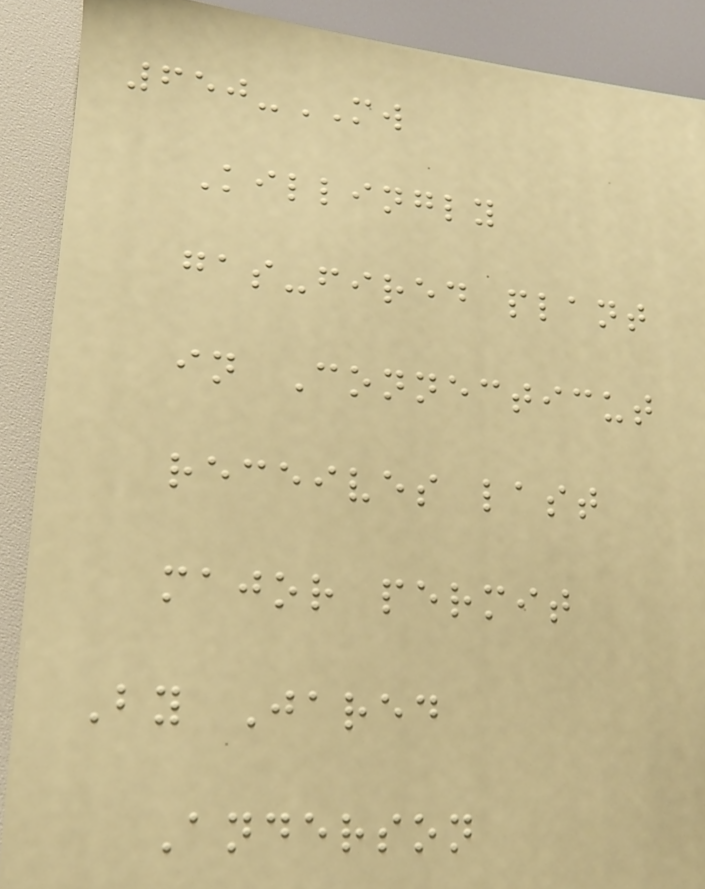650-MW
Killingly
gas-fired plant
in Connecticut
receives last
major permit
By Jared
Anderson
